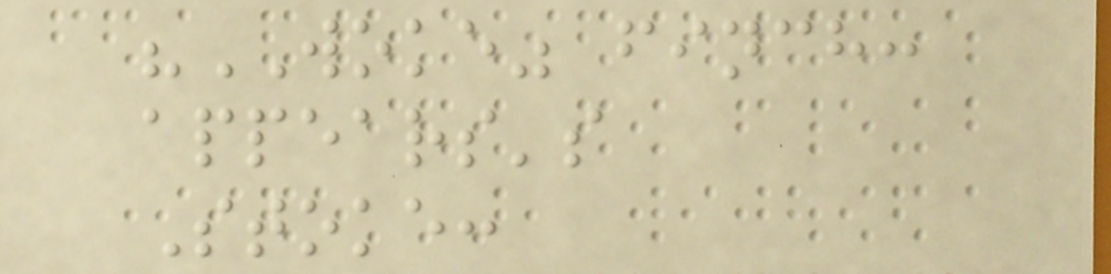"WOKE" finch:
appears's
Stoke:
